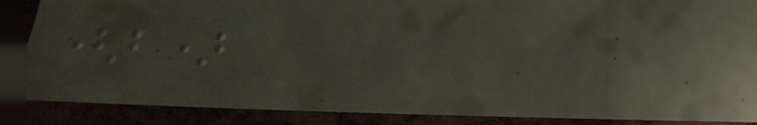(b)
